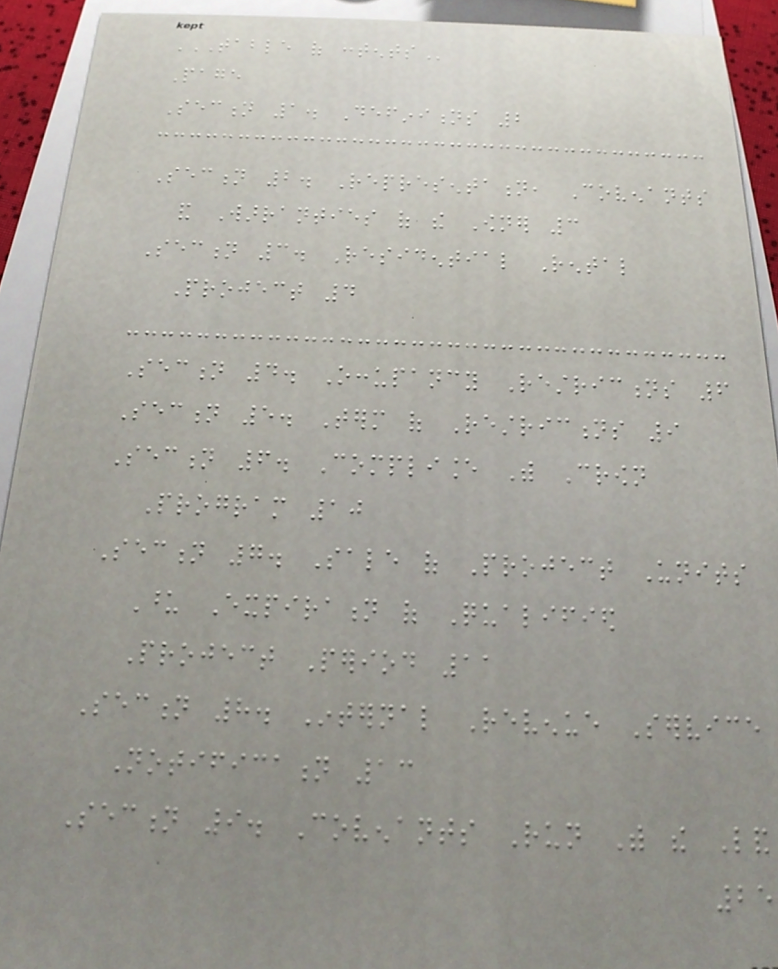TABLE OF CONTENTS
Page
Section 1. Definitions 2
Section 2. Representation, Covenants
and Warranties of the Owner 3
Section 3. Residential Rental
Project 4
Section 4. Occupancy Restrictions 6
Section 5. Term of Restrictions 9
Section 6. Compliance With Crown
Program 10
Section 7. Sale of Project Units
Upon Expiration of Qualified
Project Period 11
Section 8. Internal Revenue Service
Notification 13
Section 9. Covenants Run With the Land
25
